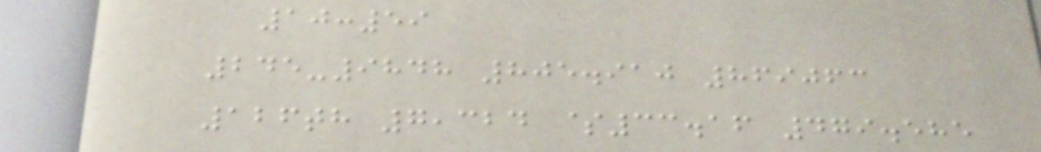10:59
245-9848 805.910 869063
126th 7,324 $33.16 479.585
